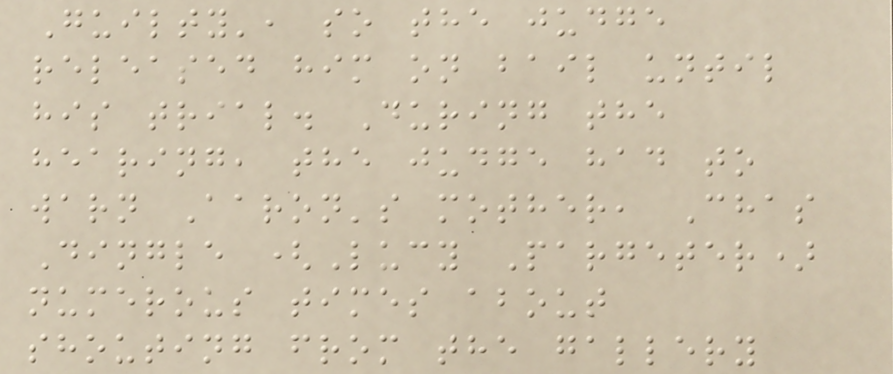Guilty', so the judge
released him on bail until
his trial. During the
hearing, the judge had to
warn Aaron's mother, Chas
Dingle (Lucy Pargeter)
numerous times about
shouting from the gallery
